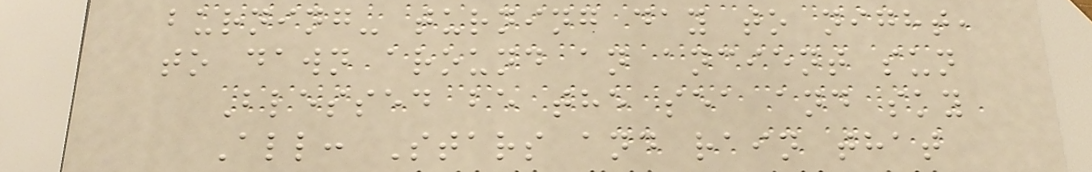burning- turning day to night,
to dawn around an ancient sun
Blessed be the sea and sky
All: Stars and rain that
